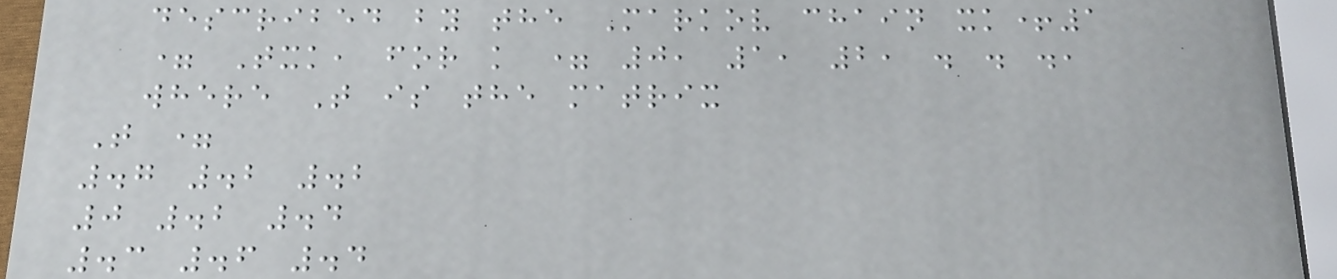described by the Markov chain xk+1
= Txk, for k = 0, 1, 2, . . .,
where T is the matrix
T =
.7 .2 .2
0 .2 .4
.3 .6 .4
